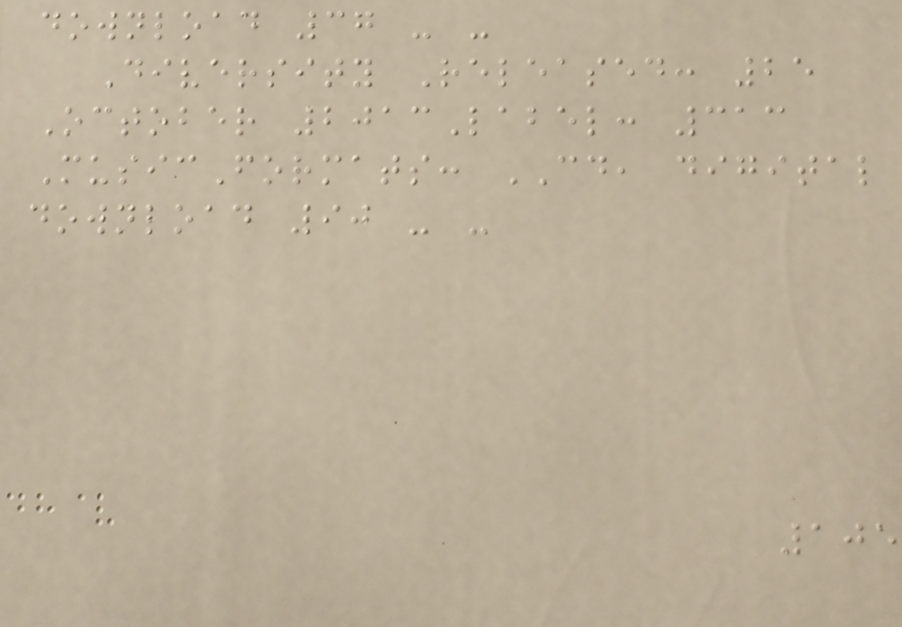download 37 - -
Diversity Released: 25
October 2013Label: 313
MusicFormats: CD, digital
download 90 - -
105
